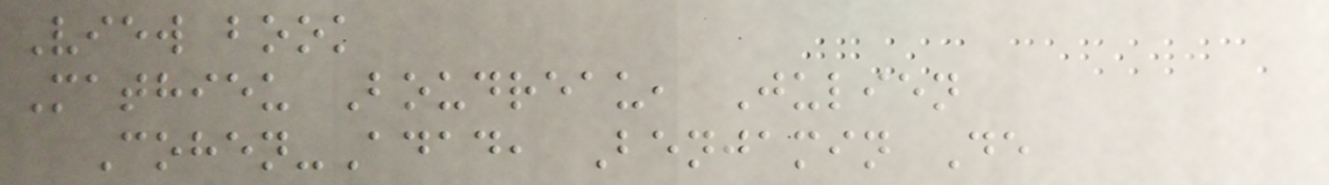View book
Mathieu Boudreau, Julien
Cohen-Adad, Benjamin De
